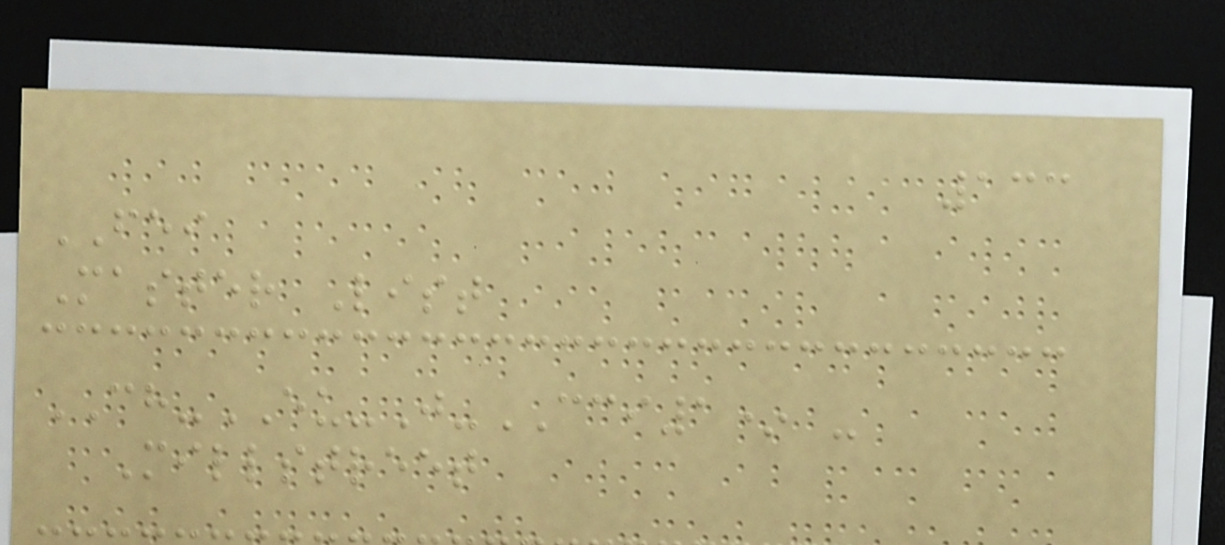133
FEI
Master List
CH-EU-J-CCI1* -
Millstreet
